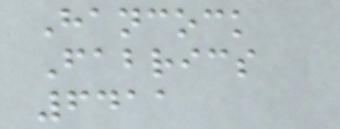Hancock
Fabrics
6411
